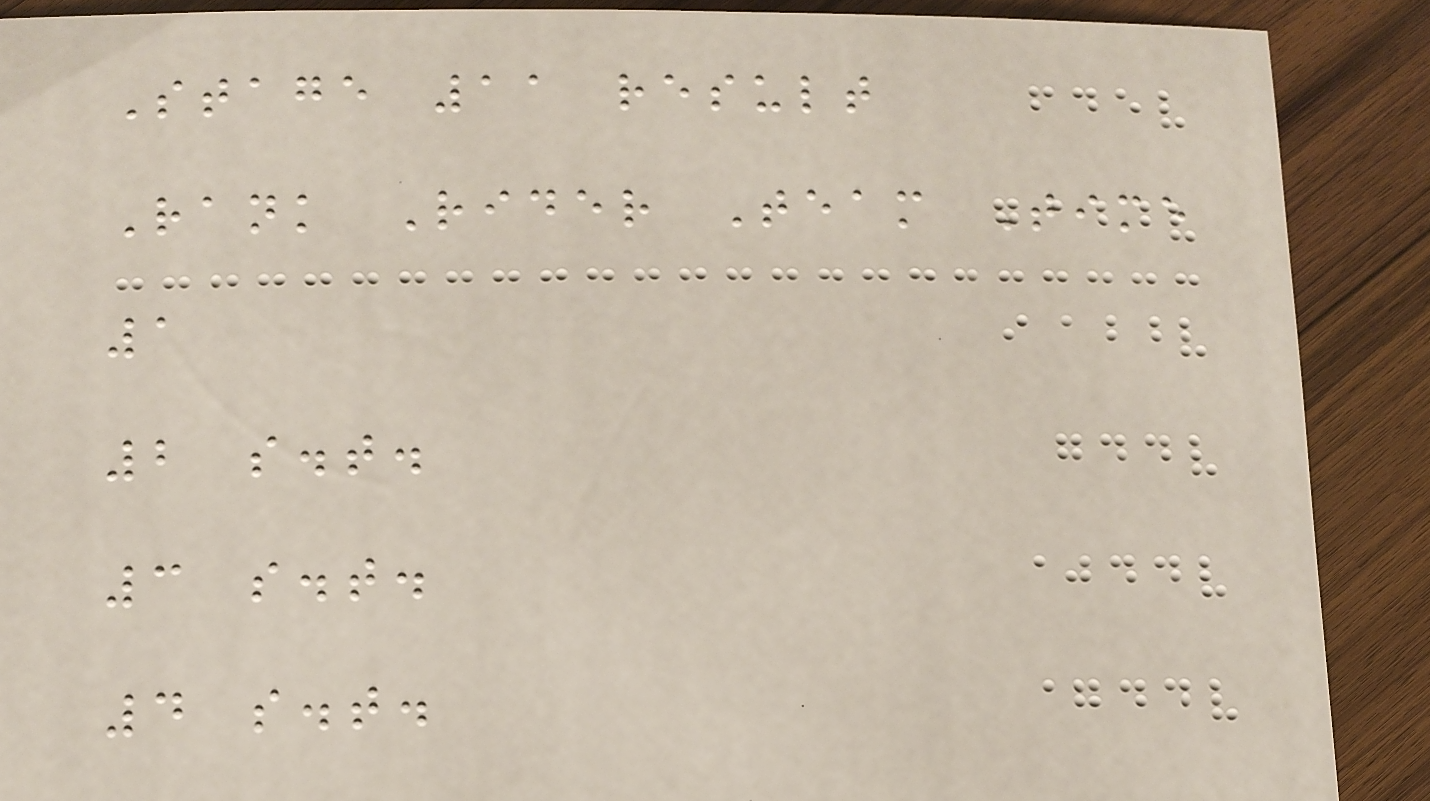Stage 11 result
Rank Rider Team Time
1
2 s.t.
3 s.t.
4 s.t.
